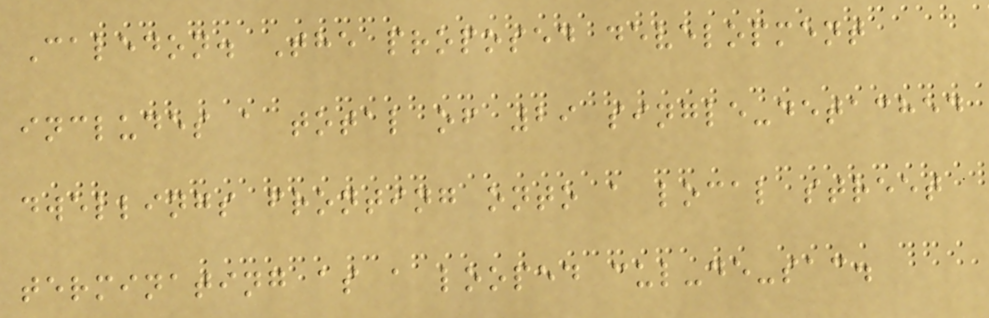Caledon. The proposed development
includes a total of 29 single-detached
dwellings fronting onto a local street
terminating as a looped cul-de-sac.
